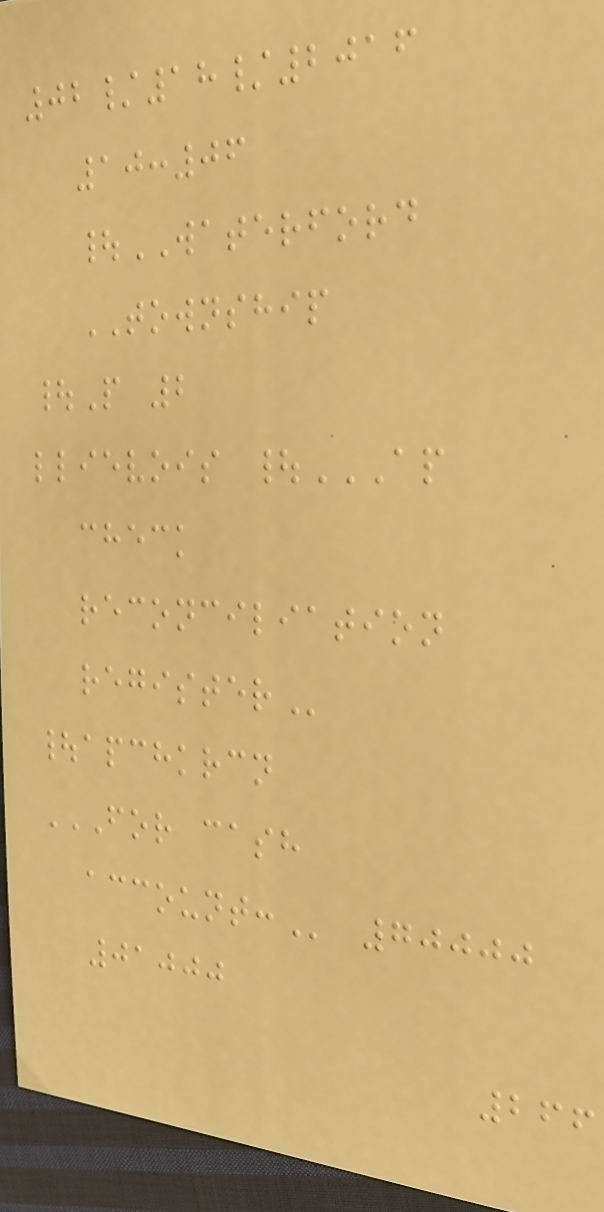02/18/2016
10:06
|WATERFORD
TOWNSHIP
|P 2
llievois |AP
CHECK
RECONCILIATION
REGISTER
|apchkrcn
FOR CASH
ACCOUNT: 70000
01000
266
